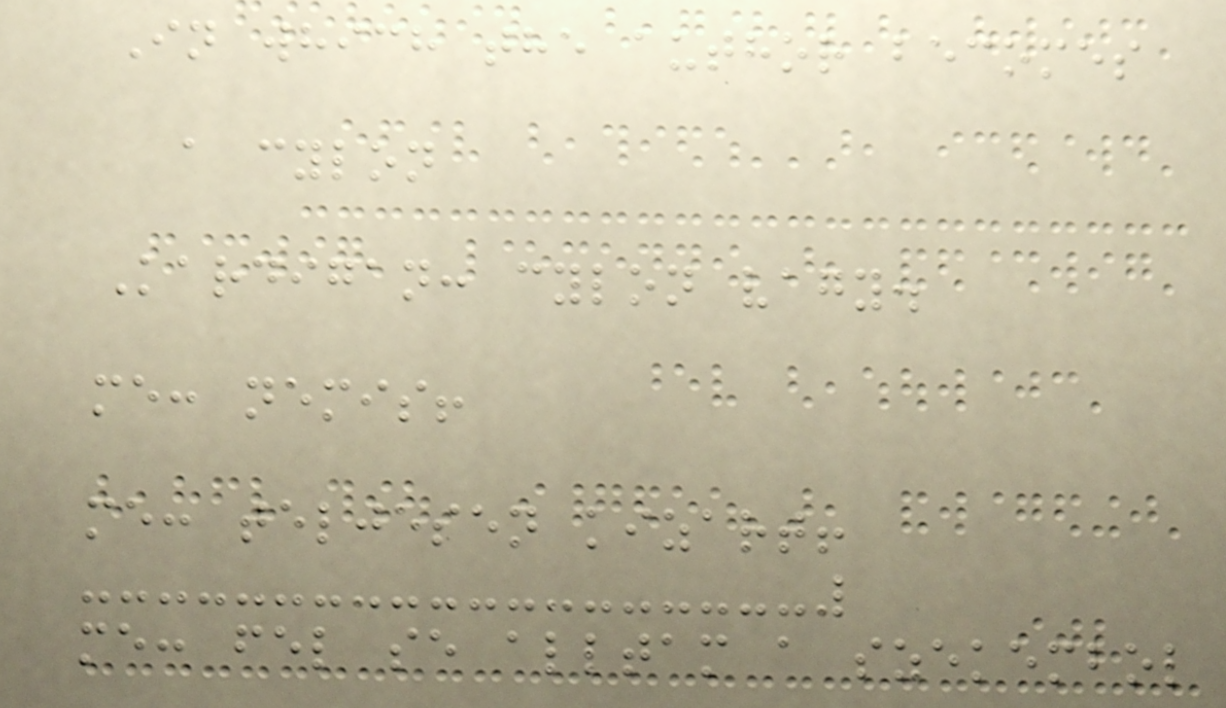In which the author becomes
a cylon
Kardigan: cylon vagy.
me: nemis!
me: teljesen kizart!
me: fel se alltam a szekembol
